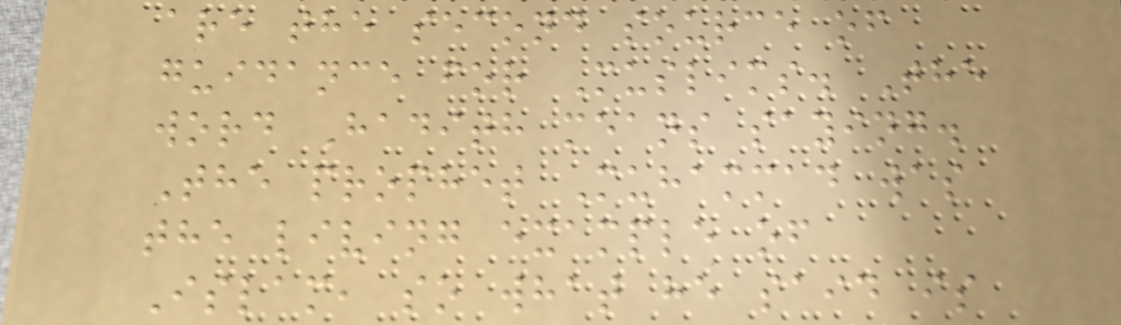are the second source of
guidance for Muslims. The
word Hadith means saying.
The prophet Muhammad was
the living example of
Islam, so what he said is
